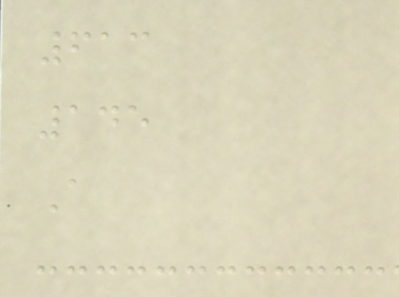613
145
A
